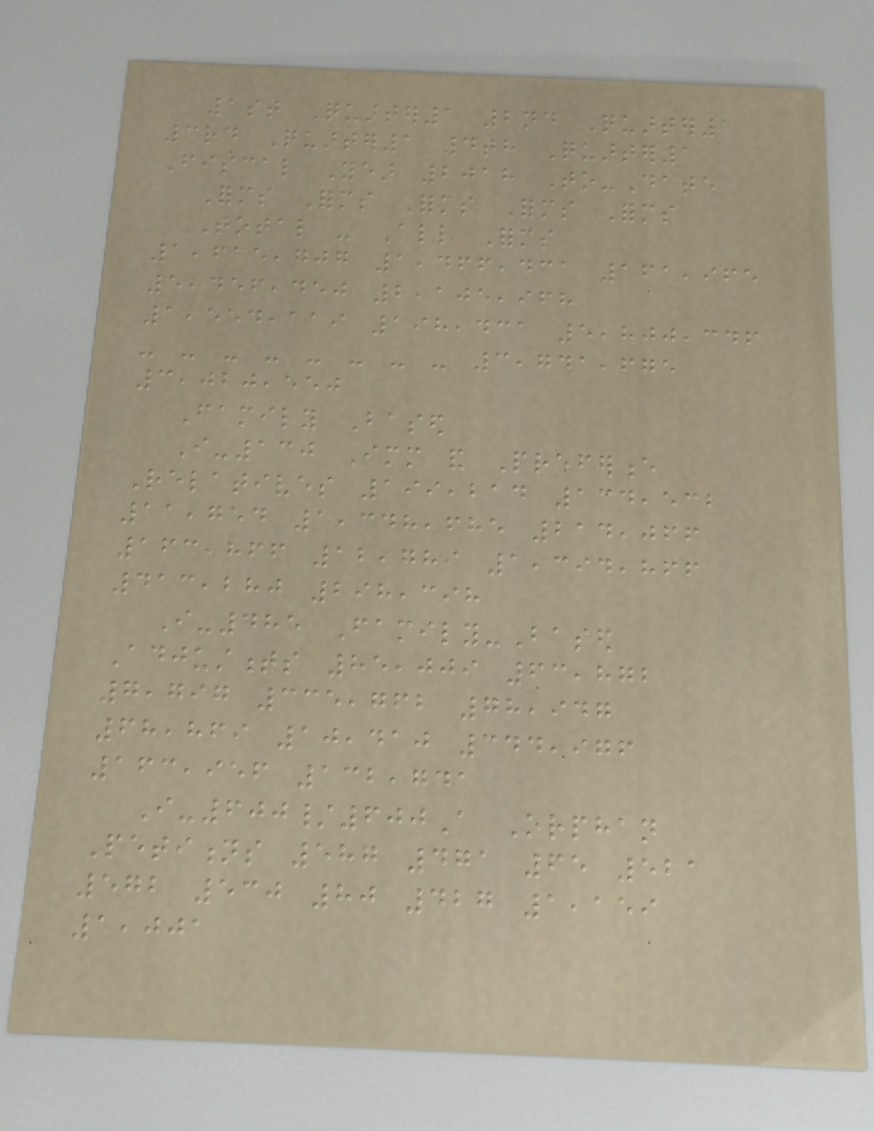1st Quarter1 2nd Quarter1
3rd Quarter1 4th Quarter1
Fiscal Year 2018 To-Date
Forms Forms Forms Forms Forms
Total - All Forms
1,635,707 1,466,431 161,965
5,456,450 2,105,968
1,554,119 198,431 5,800,346
- - - - - - - - 3,741,675
3,020,550
Family Based
I-130 Immediate and Preference
Relatives 199,214 134,532
11,754 1,348,685 214,066
163,866 12,789 1,394,866
413,280 298,398
I-485 Family-Based
Adjustments 85,009 63,872
7,797 335,762 78,947
68,869 10,410 344,976
163,956 132,741
I-600/600A Orphan
Petitions 587 471 65 521
572 530 80 427 1,159
1,001
